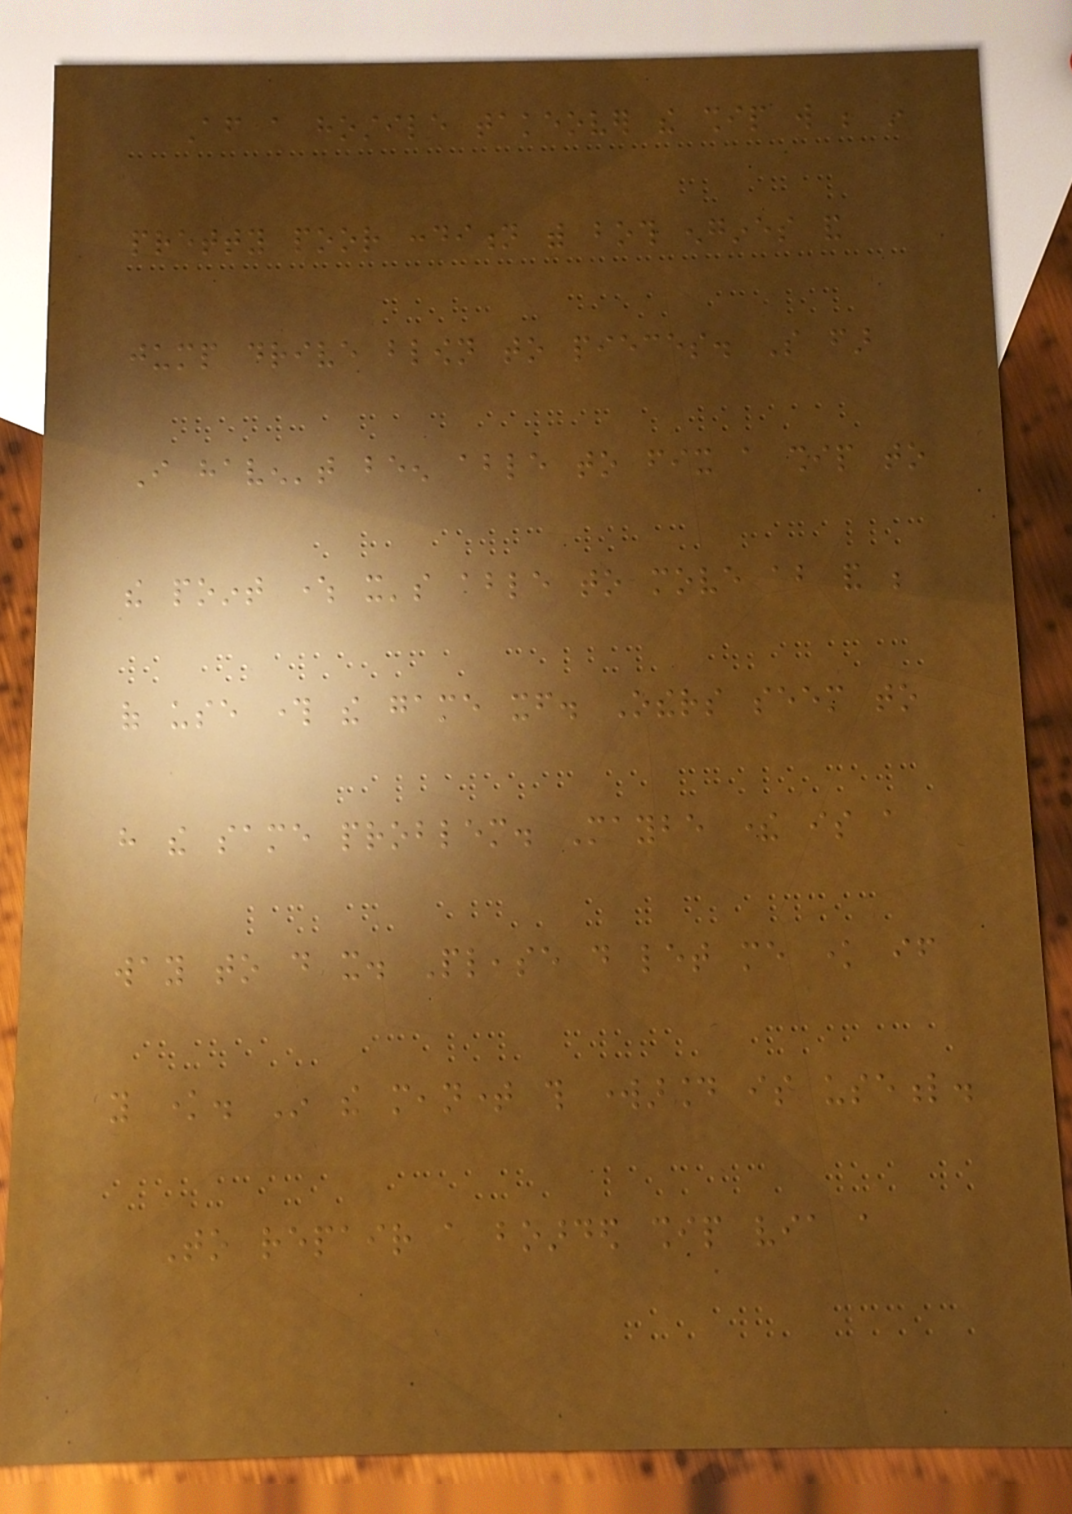After a hostile takeover the ship will be in
pretty poor condition with both engines and
jump drive blown to pieces. So far
I haven't been able to fix a ship to
the point where it's able to move about and be
of use through the game itself. Others seem to
have the same problem. Maybe there is a
way to do it. Please do let me know if
you know. In the meantime this workaround is useful.
To repair a boarded ship via a
